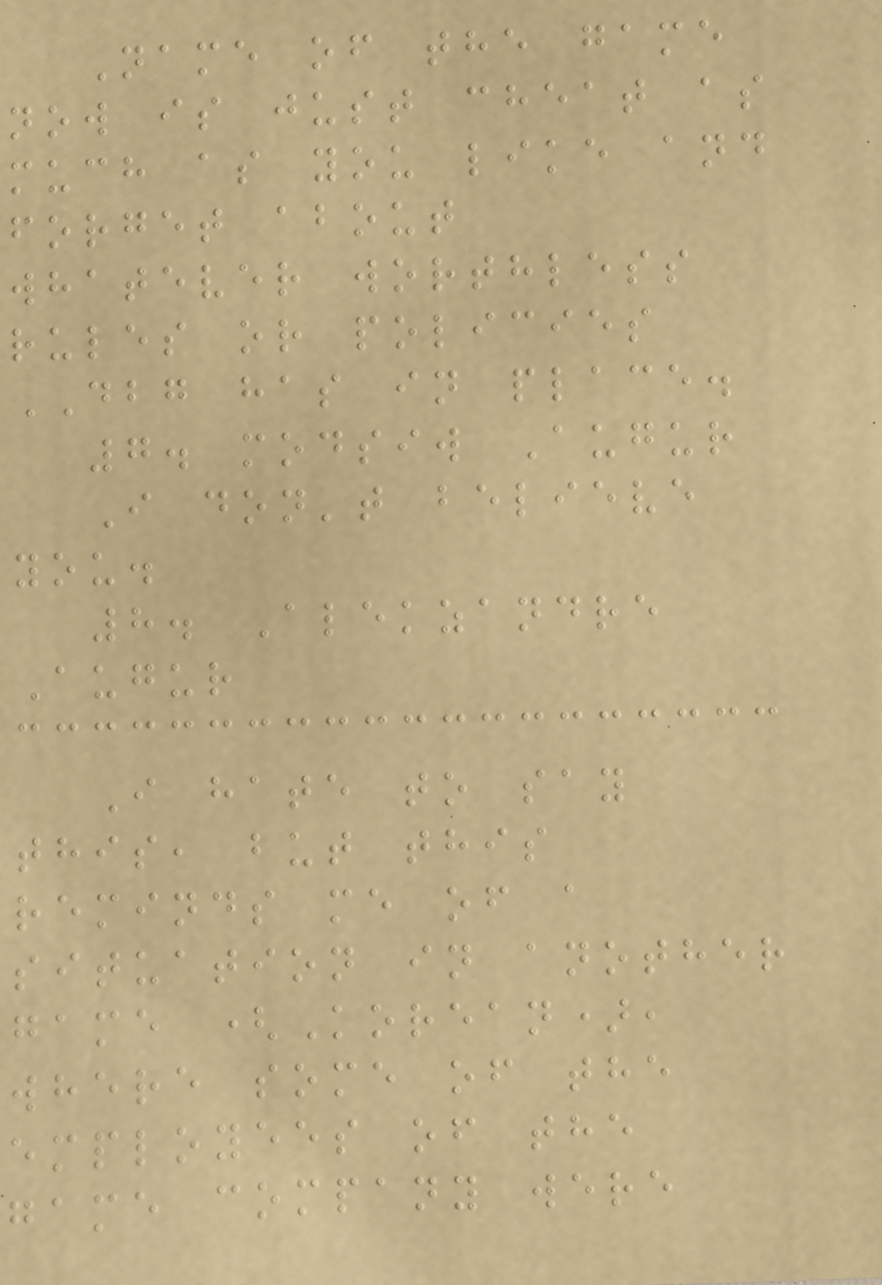Name of the game
now is just cheat as
much as you like and
forget about
whatever worthless
rules or policies
DBG has in place.
7. modsiw Augur
I don't believe
you.
8. Alekzandre
Augur
I hate to say
this, but this
reminds me of a
situation in another
game (Korean),
where some of the
employees of the
game company were
